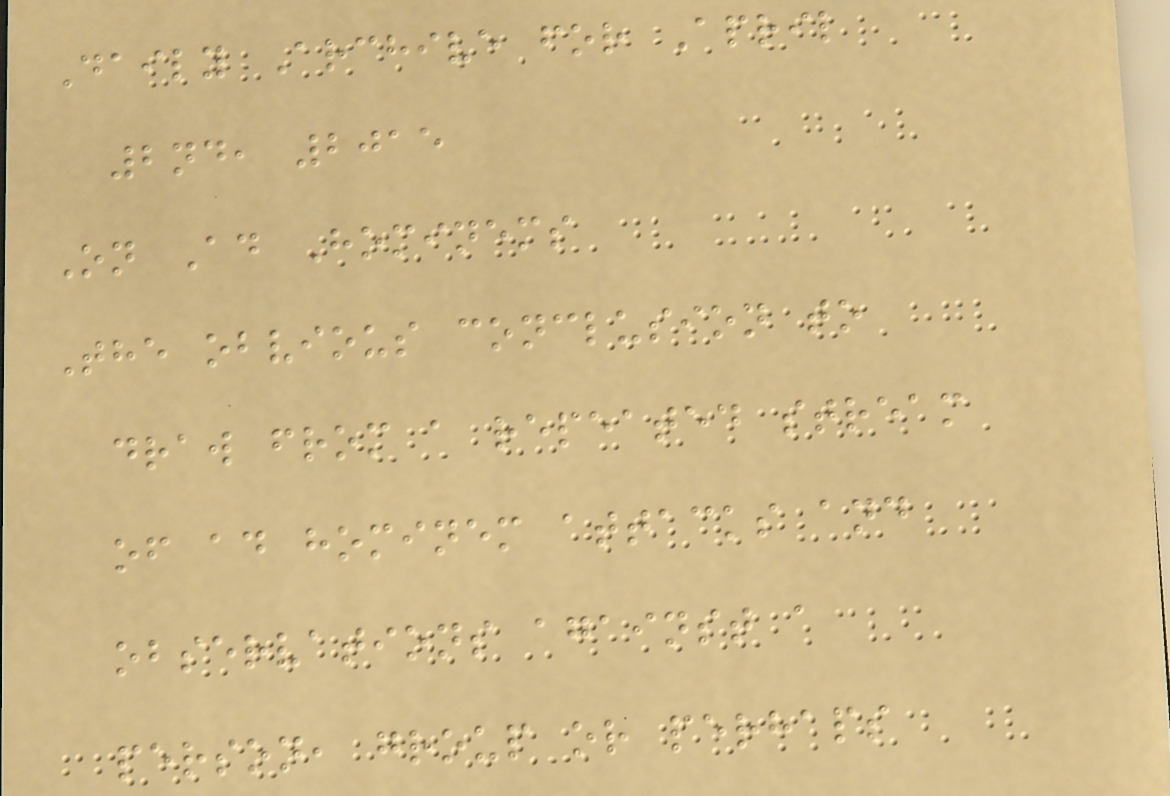Daily Archive for April
2nd, 2015
On Ad Hominems
The obvious conclusion to
draw from a repeated stream
of ad hominem attacks and
observations against a
person, group or perhaps
